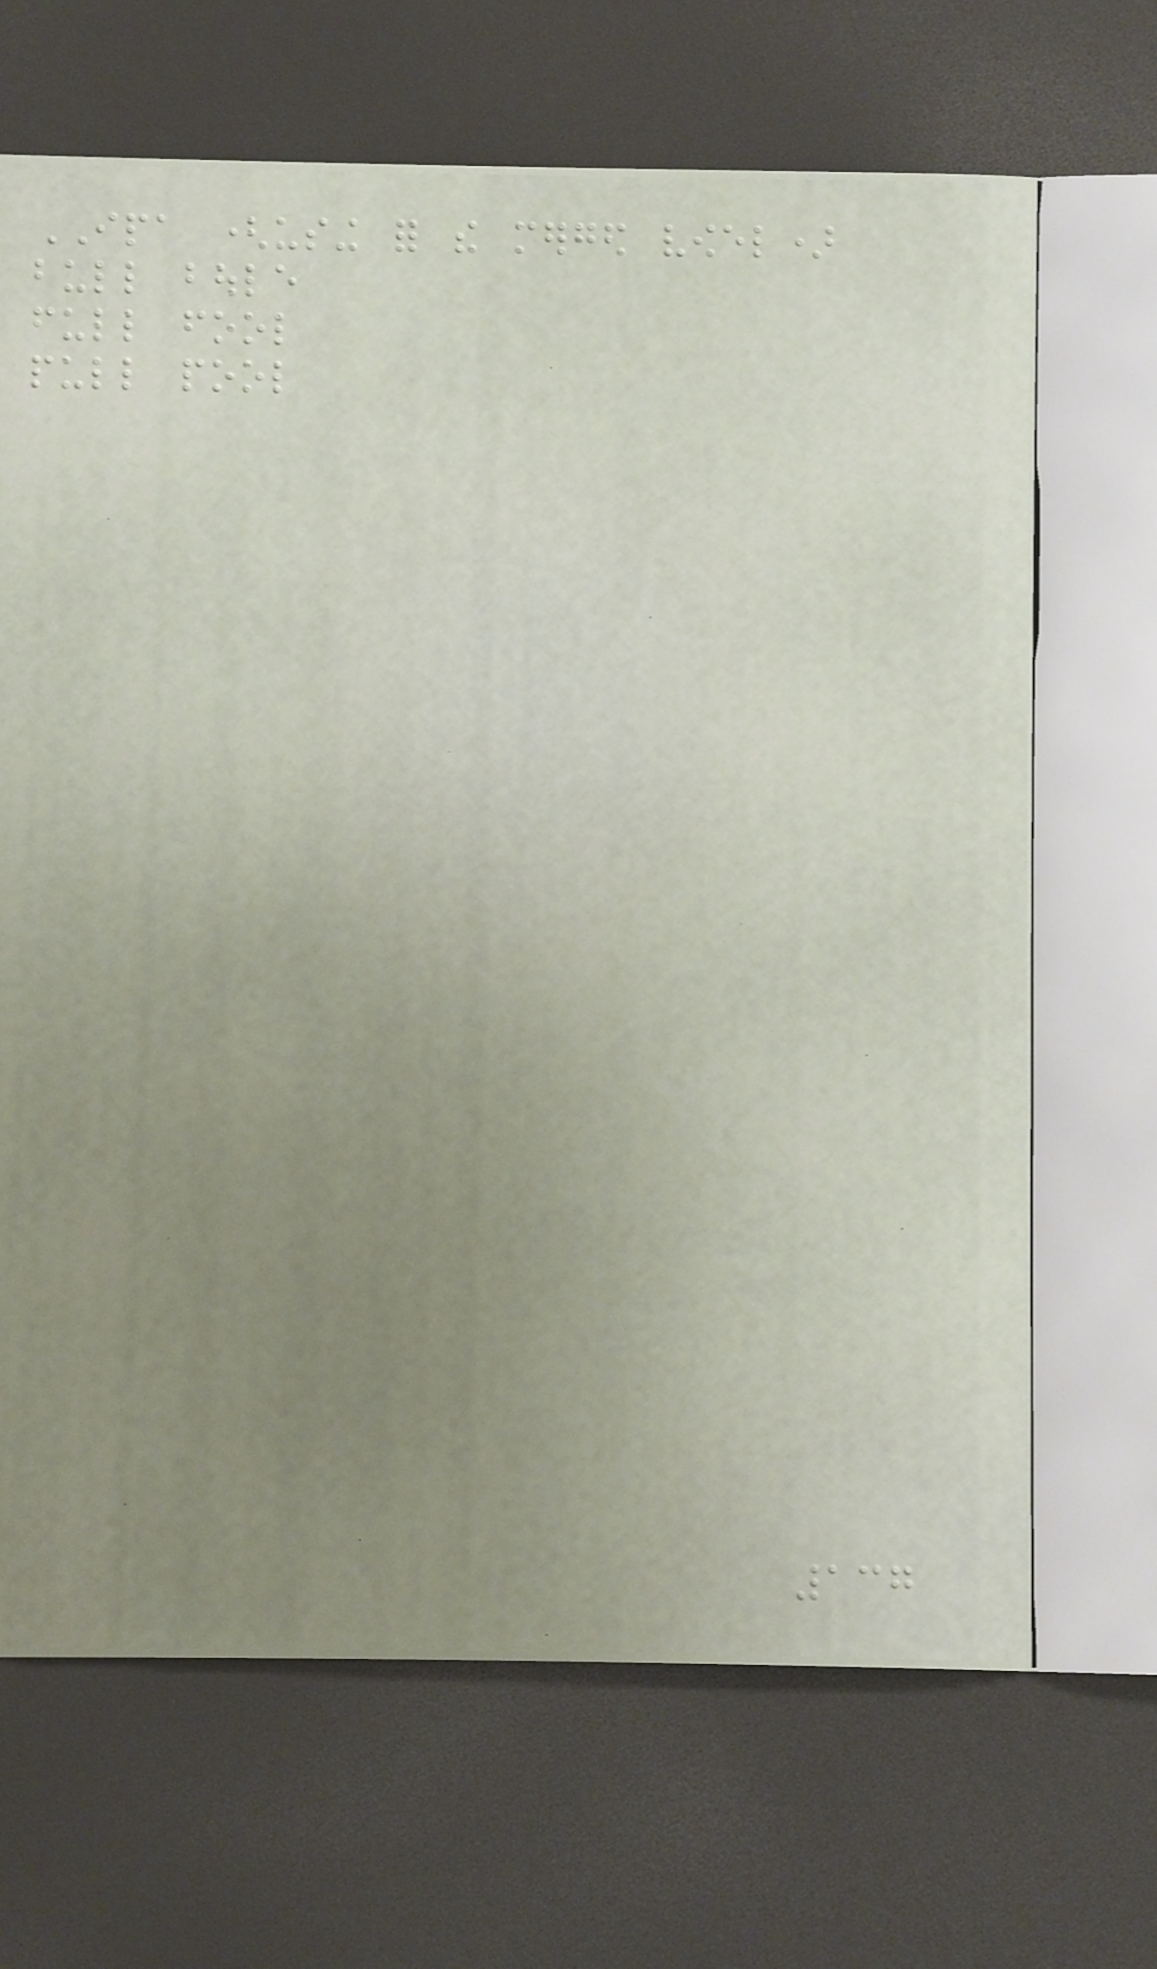IPA (using for the merged vowel)
bull boule
full fool
pull pool
137
